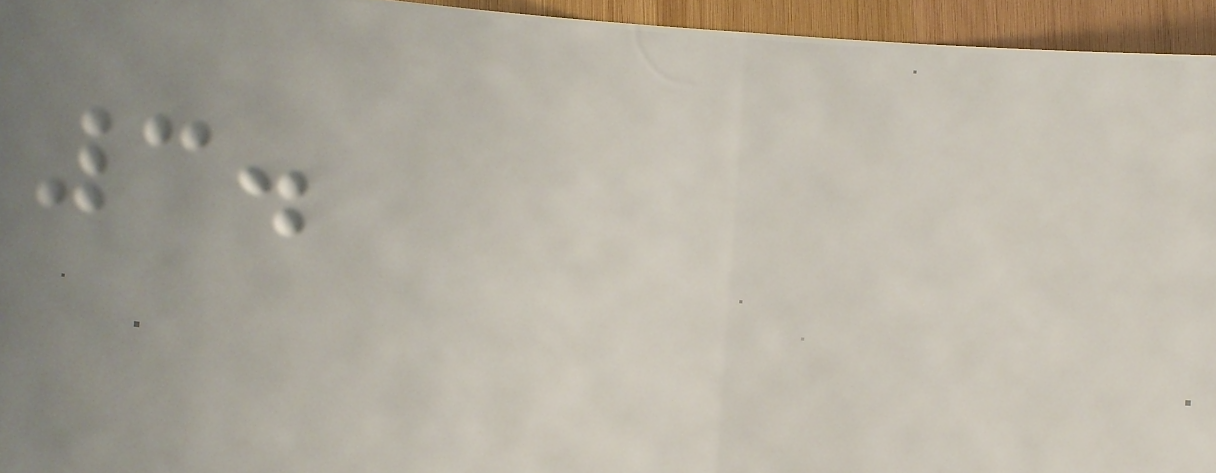3.
